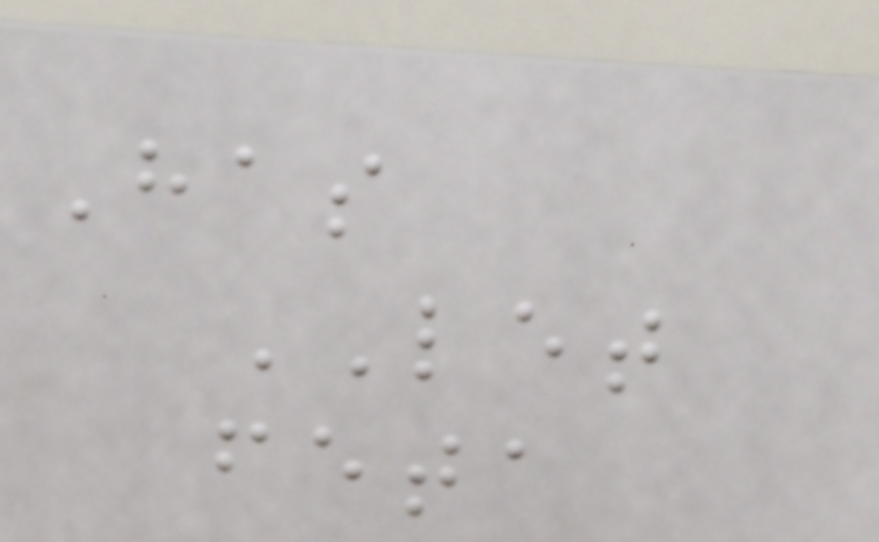Has
LET
feta
